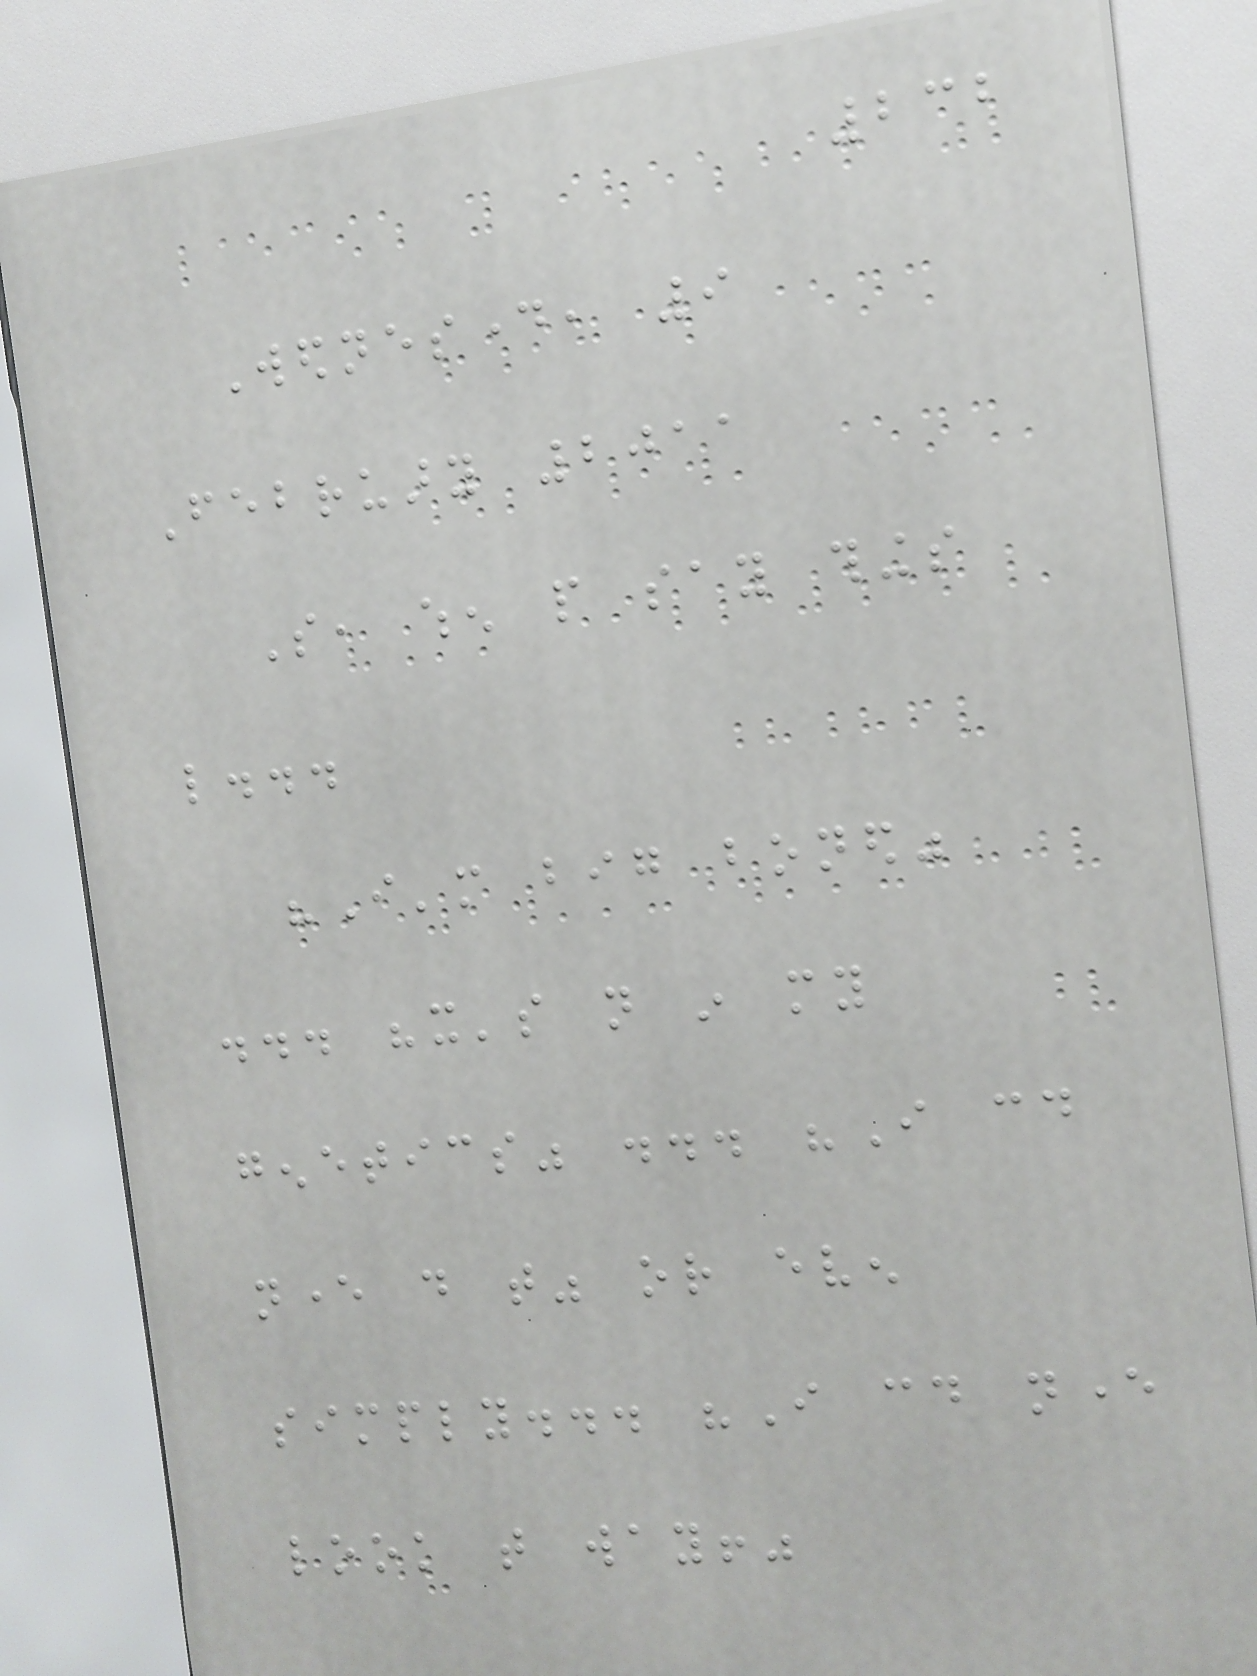232
Wednesday, 9
February 2011
So, when people say things
like...
"I'm big boned"
... "it's not in my
genetics" ... "I could
never do that" or even
simply... "I could never
look that way!"
